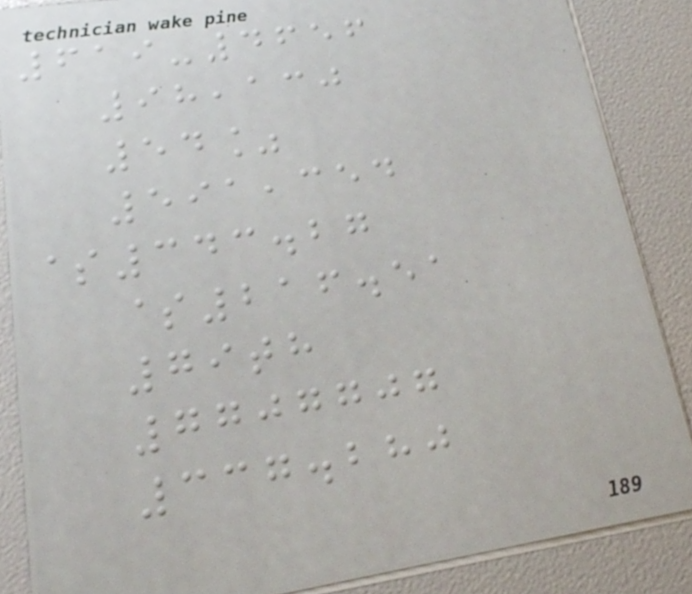619-4656
98,130
54%
591,354
$343.27
$216.51
79th
7707707
337.280
